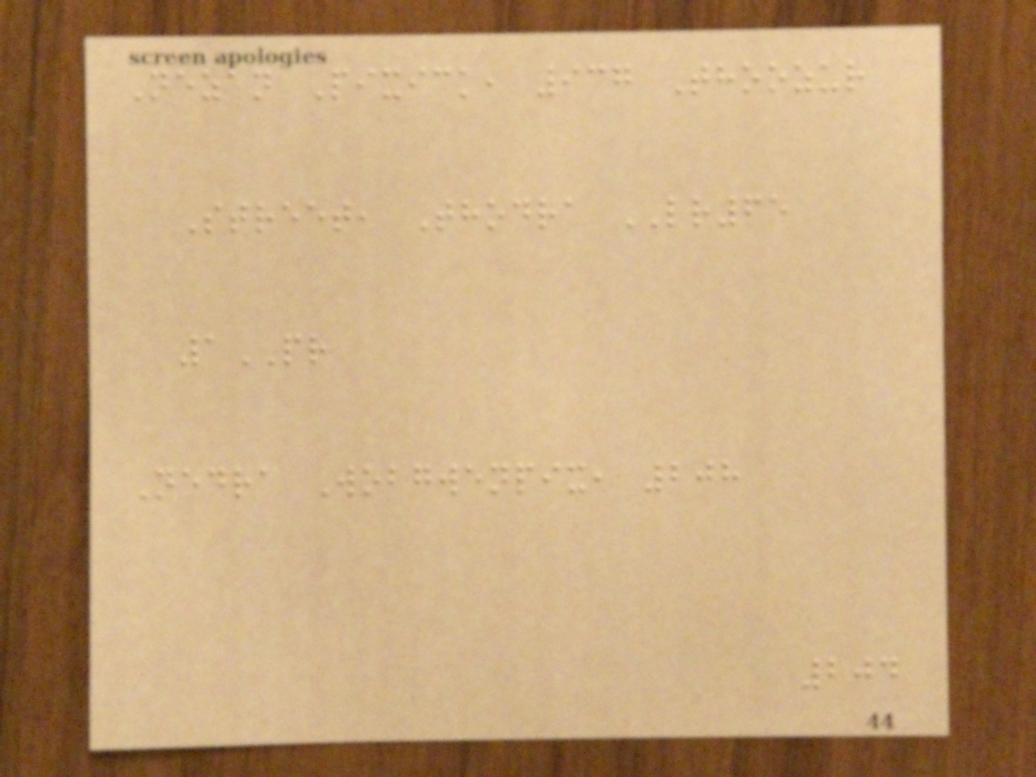Nezan Pixick, 937 Thoozur
Street, Thodra LR65
1PR
Nedra Wobgwenpix, 208
204
